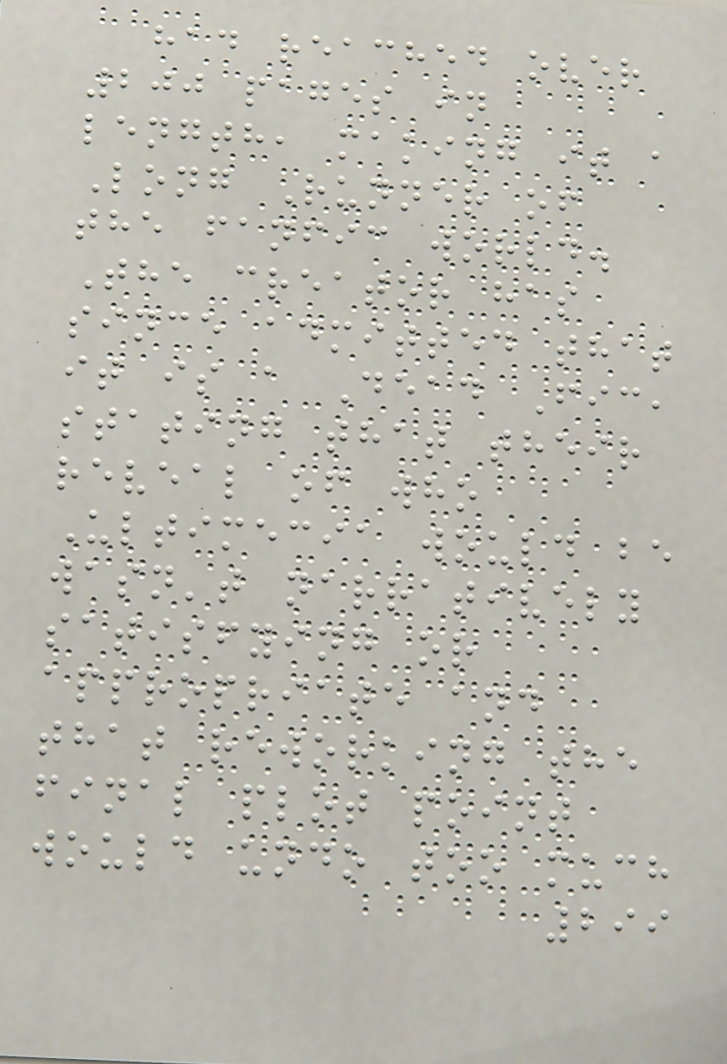had reached over
200 pages in
length, making it a
Long Runner of
the fanfic world.
The creator has
since admitted that
it is a Dead Fic,
stating that their
reveal of who
Ultimecia would be
wasn't narratively
satisfying or
appropriate and
that reworking the
final plot point
would undo too much
299
